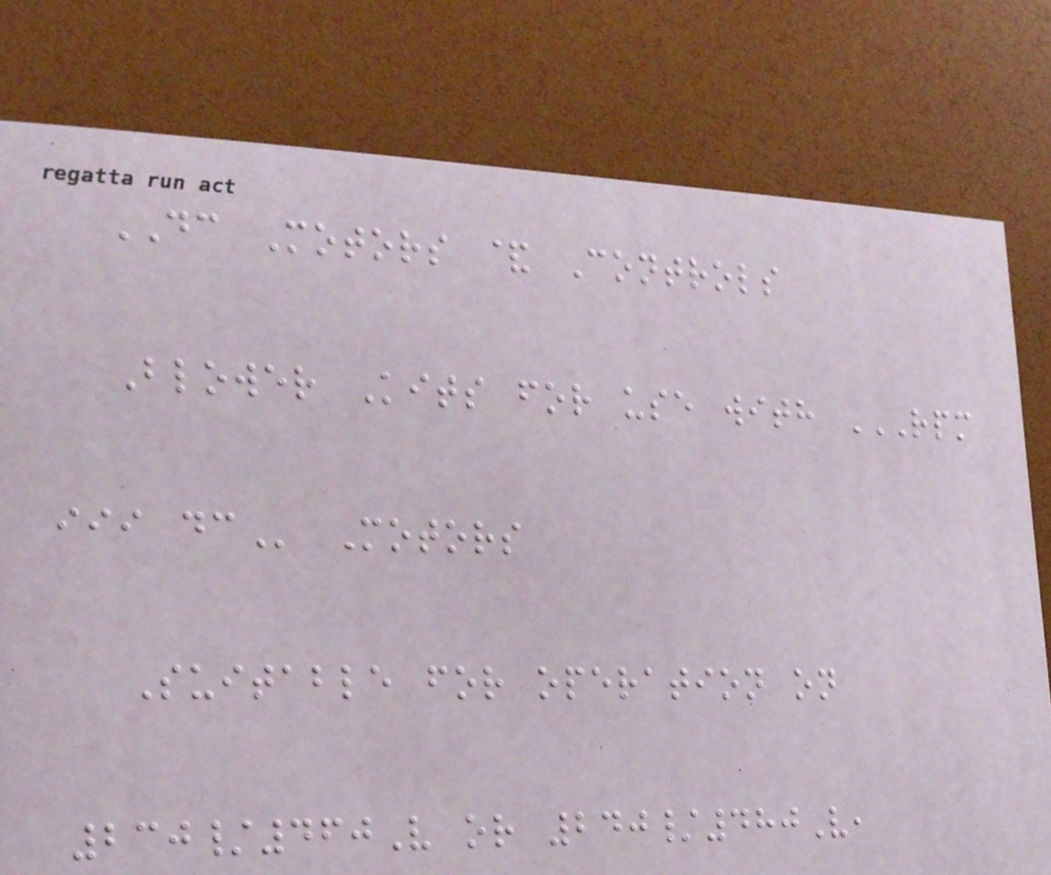DC Motors & Controls
Blower Kits for use with RPM
III DC Motors
Suitable for operation on
230/460V or 240/480V,
